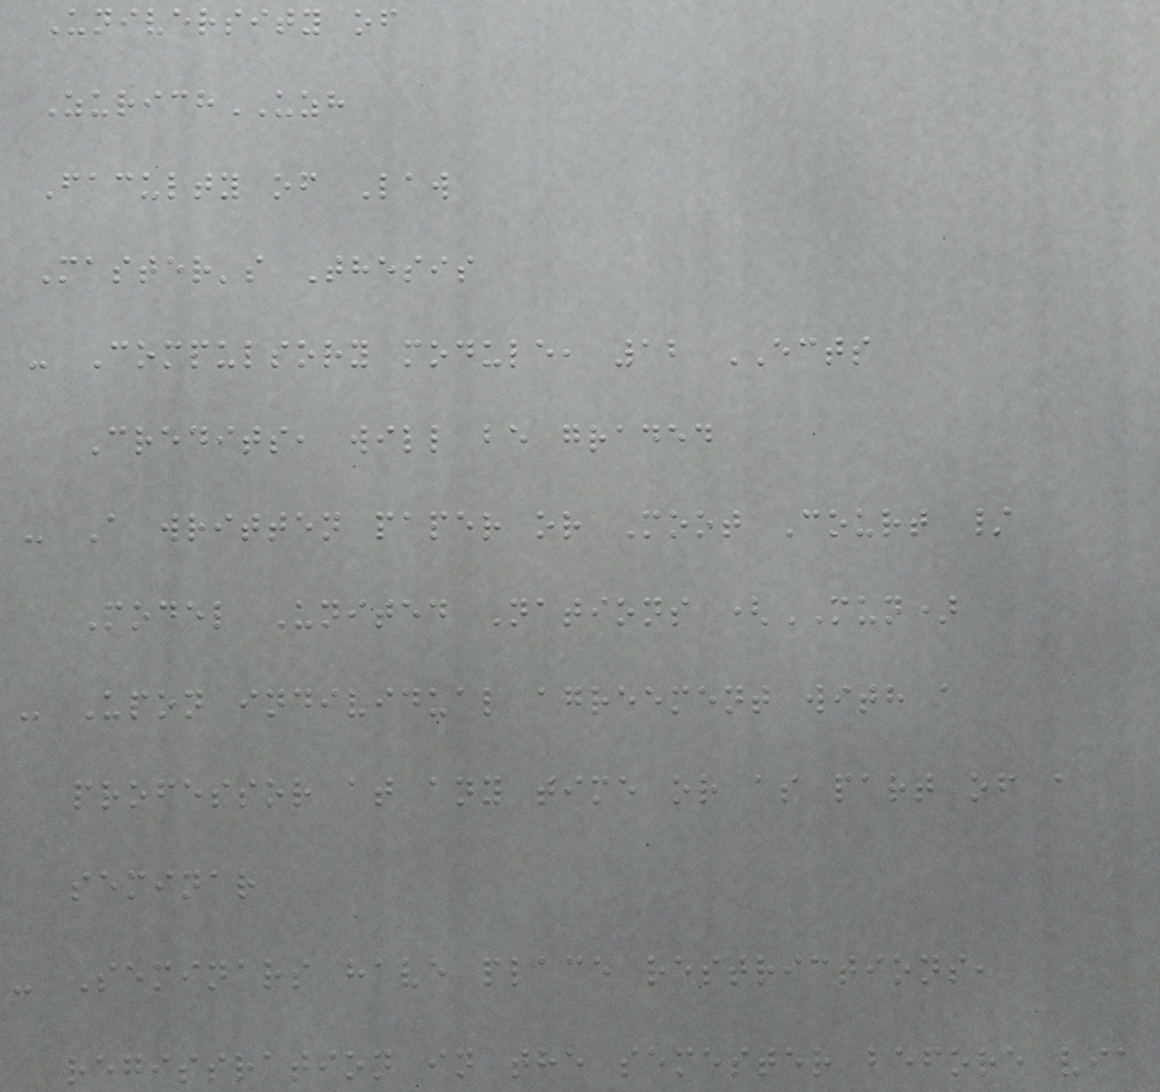University of
ZurichUZH
Faculty of Law
Master's Thesis
- Compulsory module, 12 ECTS
Credits, will be graded
- A written paper or Moot Court /
Model United Nations (MUN)
- Upon individual agreement with a
professor at any time or as part of a
seminar
- Seminars have place restrictions,
registration in the semester before via
